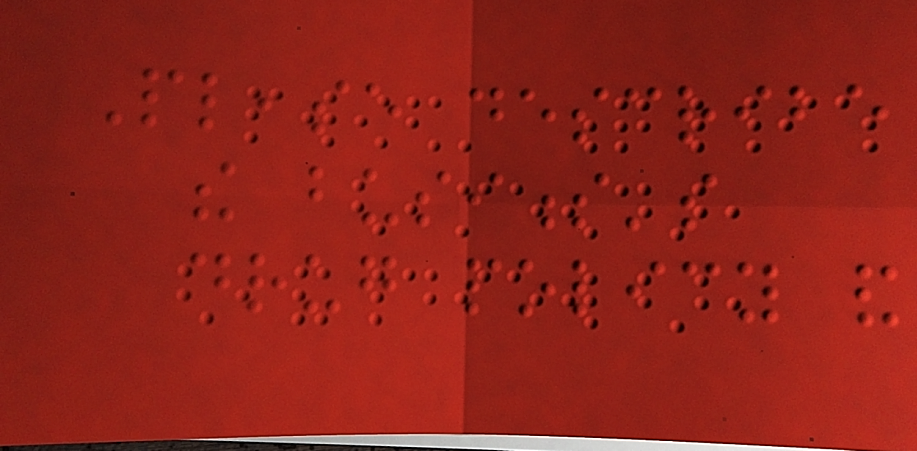Please describe
the business's
drug policy and
